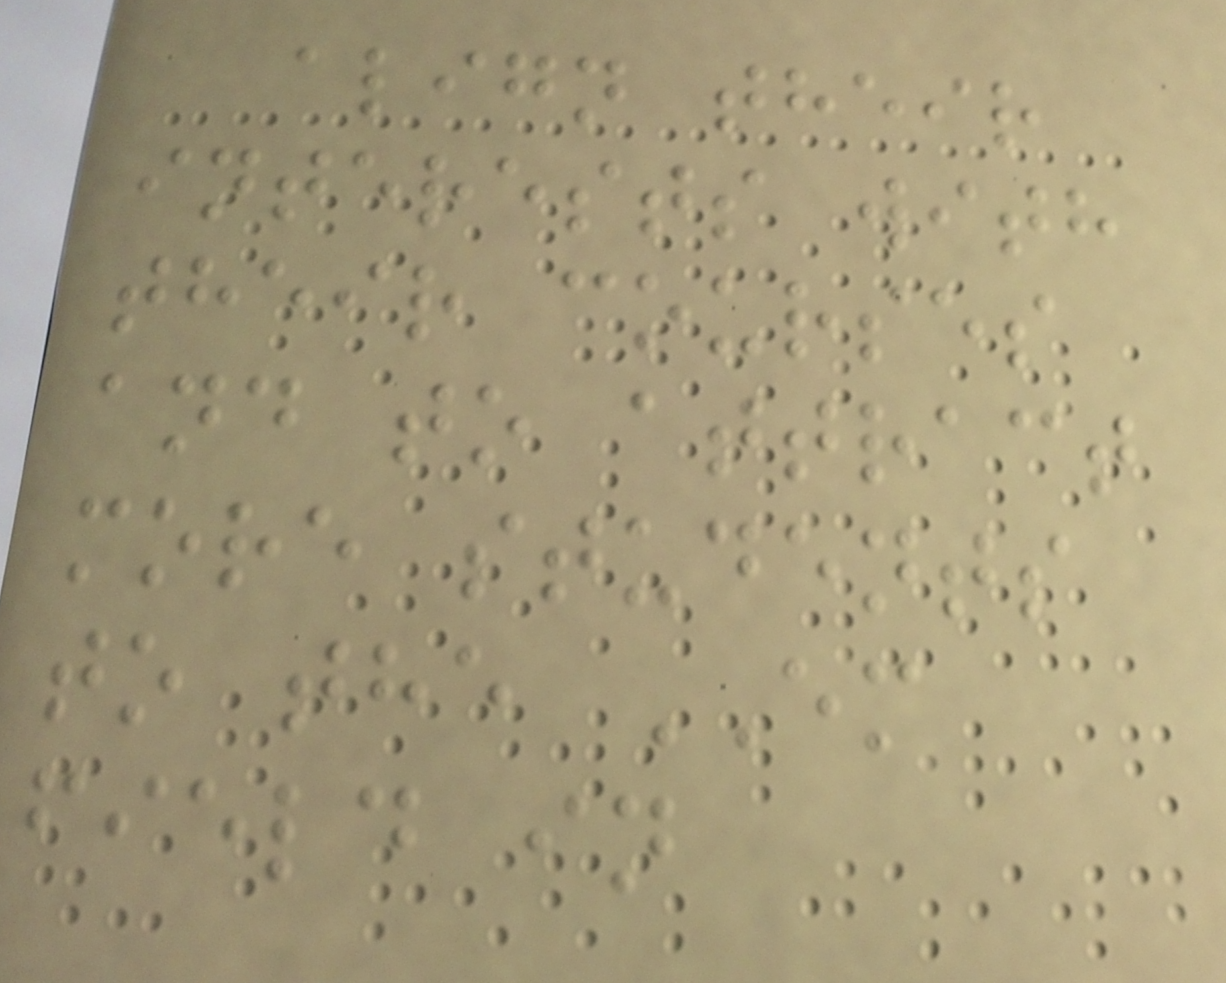align their
interests with
their courses
and to attract
more students
to the EM
field in
